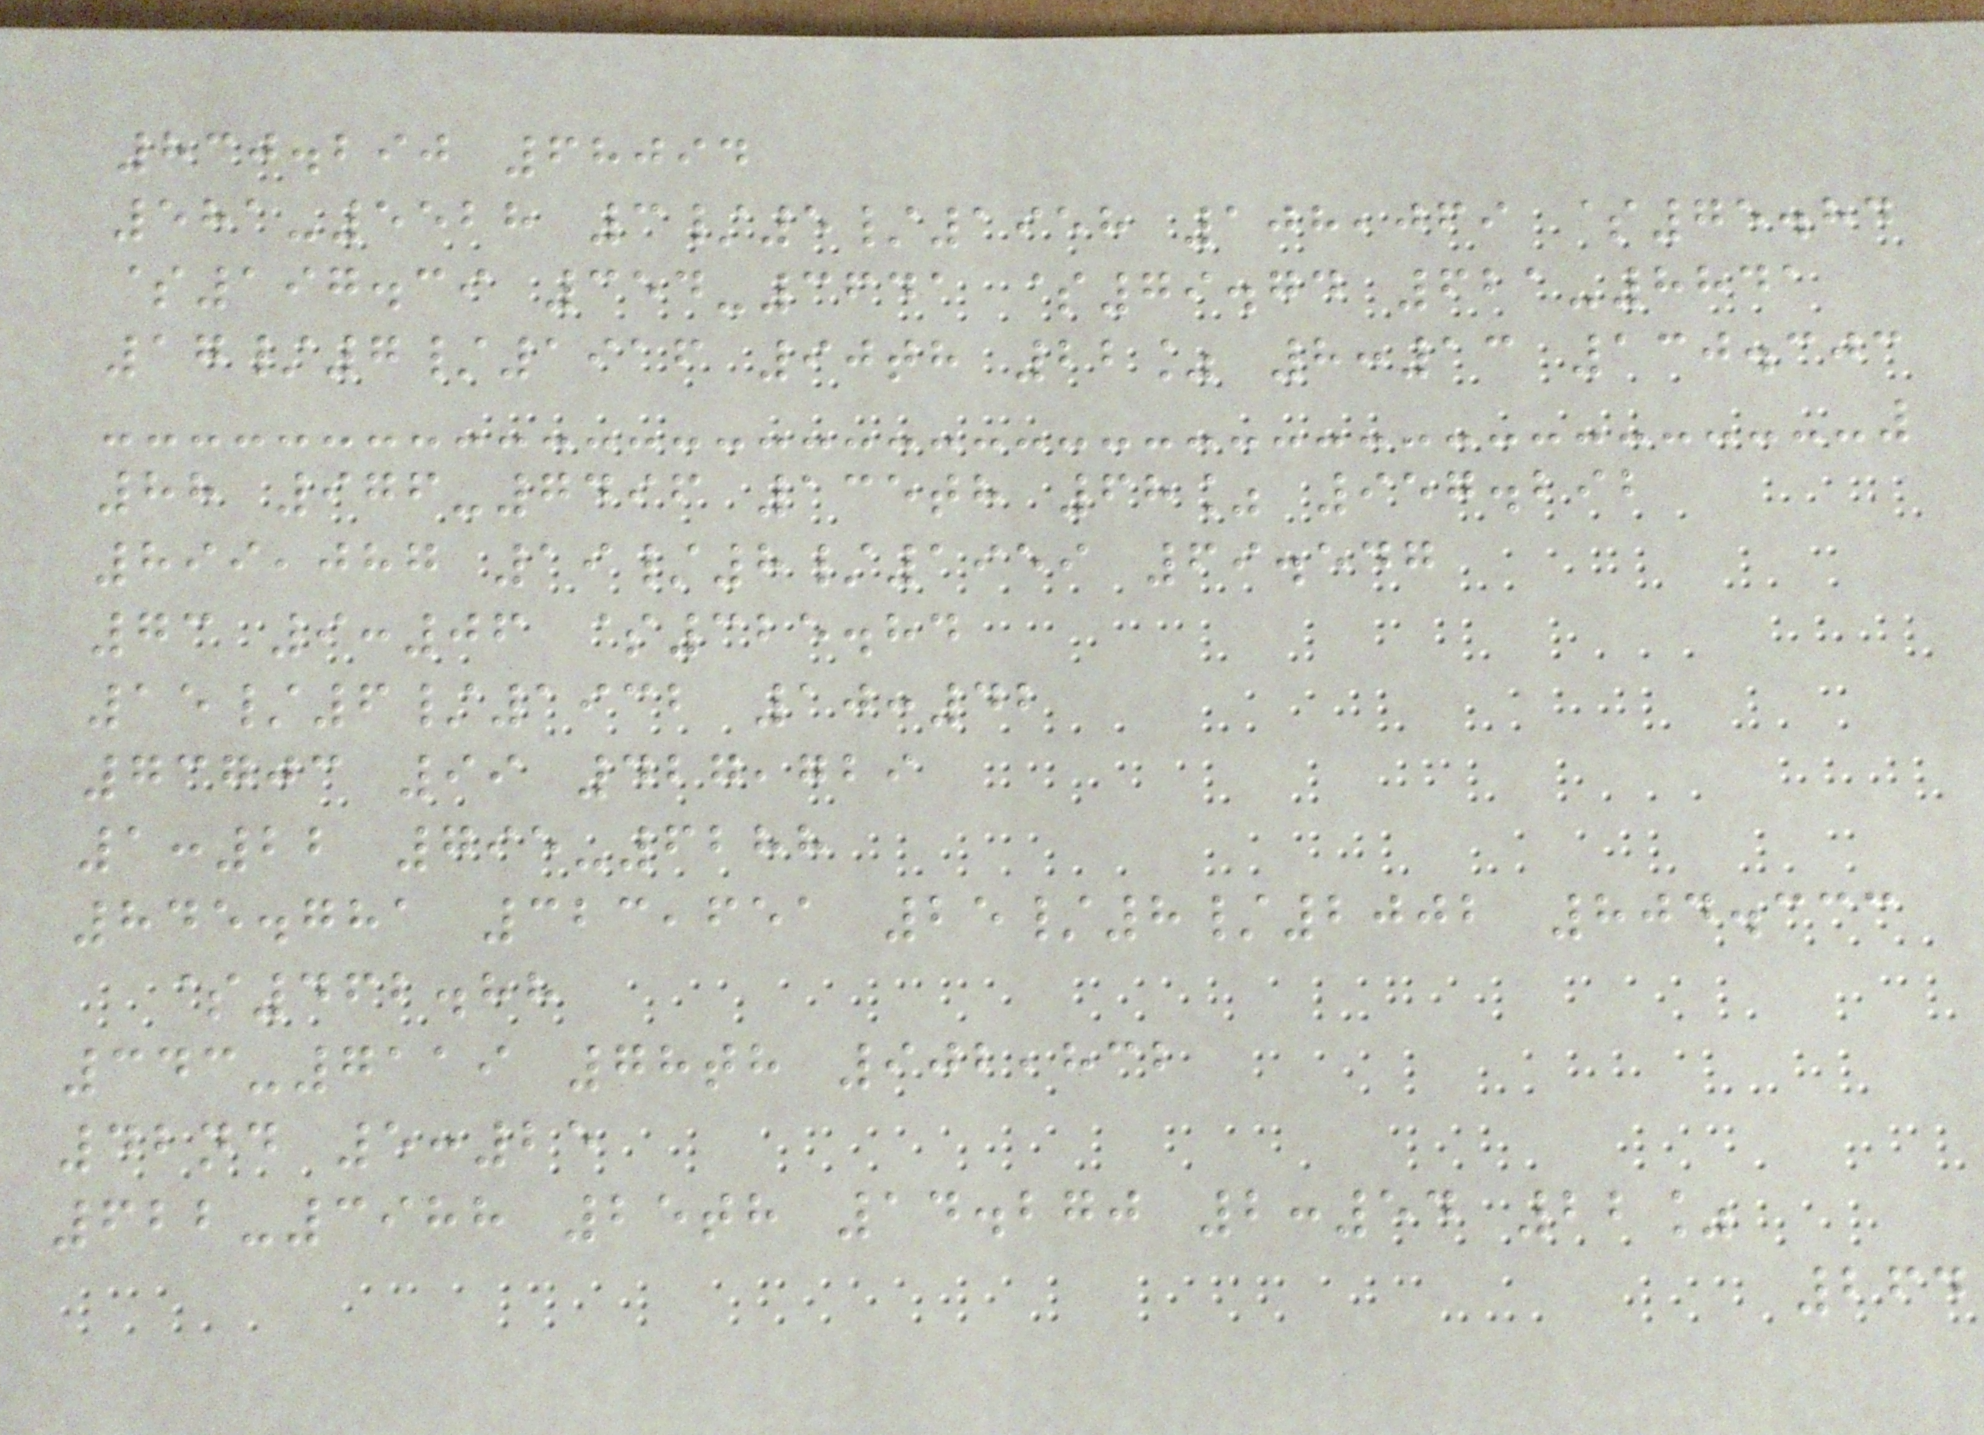830.290 68094
581-5528 3/5/1958 108,069 $75.84
$197.39 354-3641 $79.74 621-8841
17/7/1916 90th 22% 8:13 130.303
88 976-7496 135th 68% 957.292
899,087 19/8/1959 69.547
73 9:06 $325.84
15/6/1932 10:42
73703 99 427,729
1:22 795-6288
845.781 323,651 25/8/2002 804.333
$462.88
343-7119 78th 902,832
42nd 5:25
622-3988 25th 14.270 2:54 22%
264
